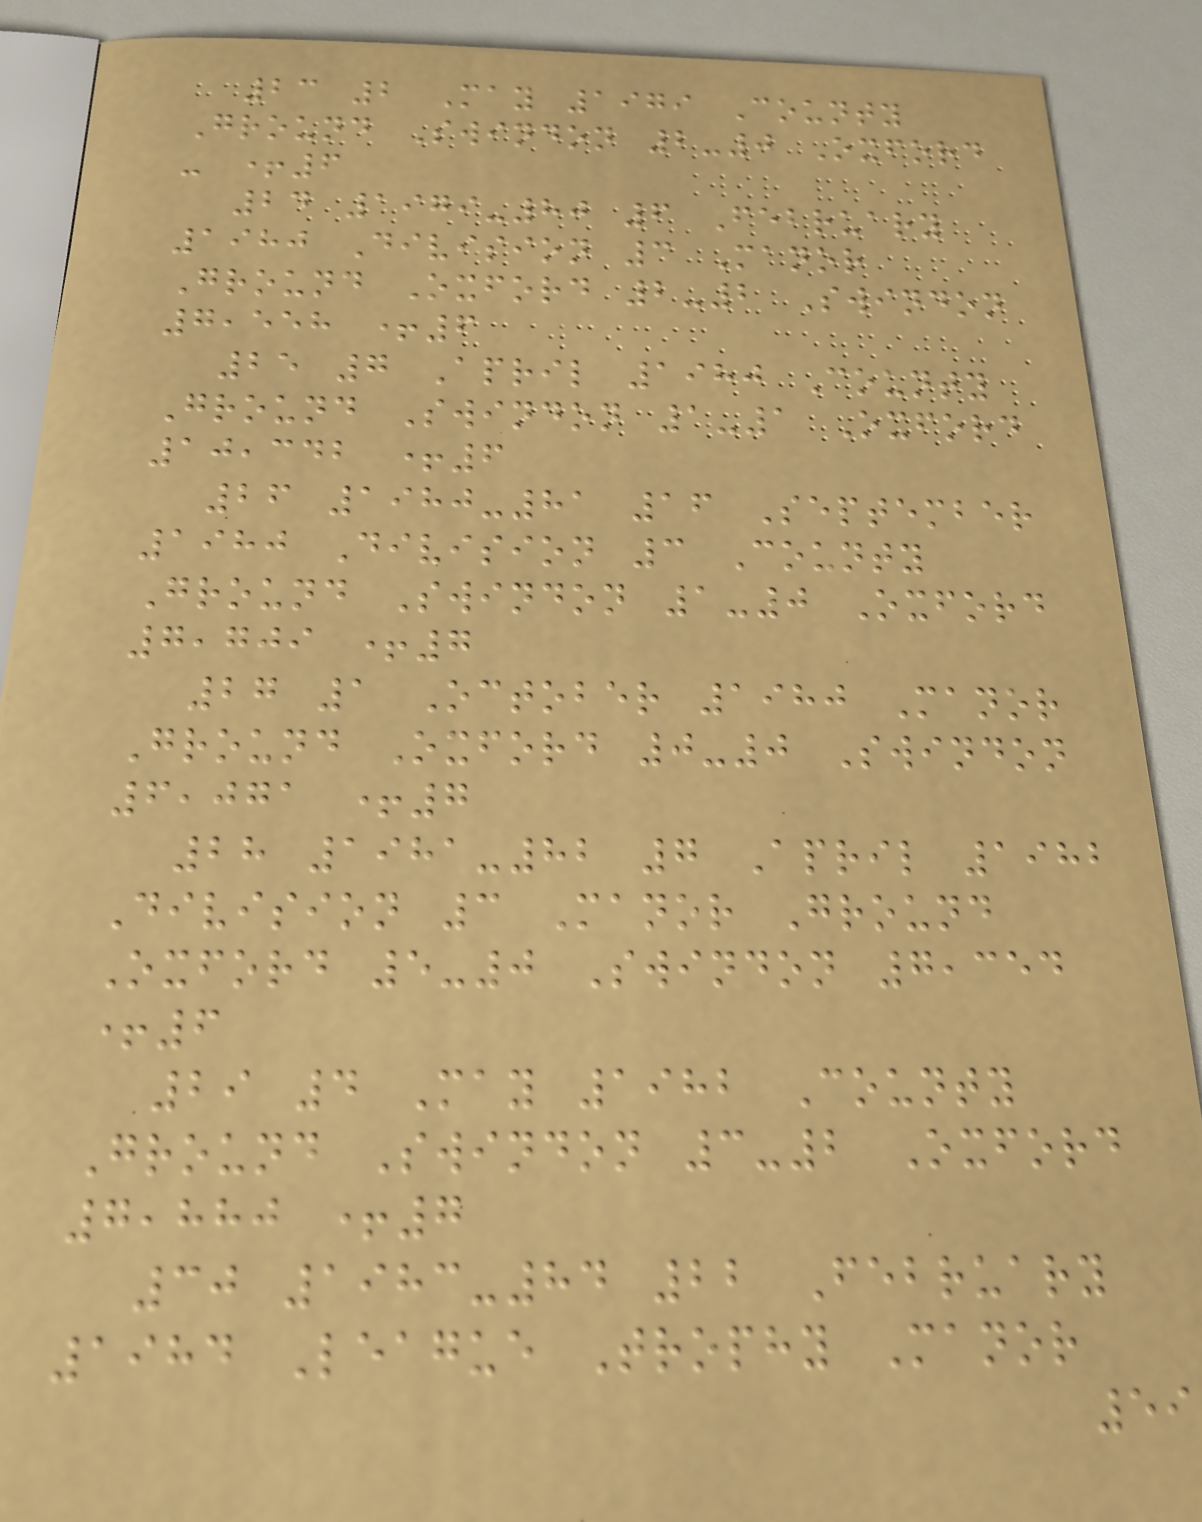23 2 May 1979 County
Ground Swindon 2-0 Oxford
- +6
24 1979-80 6 February
1980 Division 3 Manor
Ground Oxford 2-2 Swindon
7,558 +6
25 7 April 1980 County
Ground Swindon 1-1 Oxford
10,342 +6
26 1980-81 16 September
1980 Division 3 County
Ground Swindon 1-0 Oxford
7,709 +7
27 1 October 1980 Manor
Ground Oxford 0-0 Swindon
6,071 +7
28 1981-82 7 April 1982
Division 3 Manor Ground
Oxford 5-0 Swindon 7,354
+6
29 4 May 1982 County
Ground Swindon 3-2 Oxford
7,880 +7
30 1983-84 22 February
1984 League Trophy Manor
59
